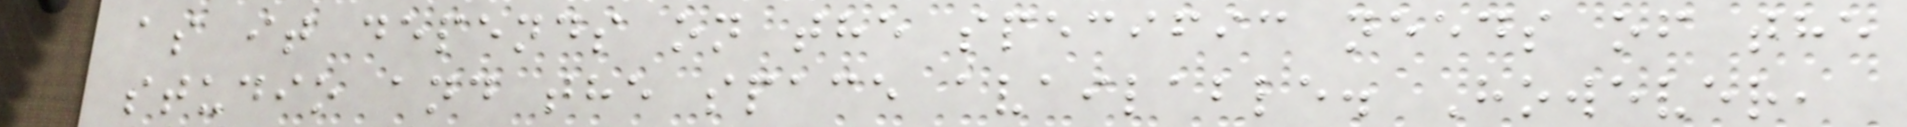as it depends on the specific needs of the
studio and the space available. However,
